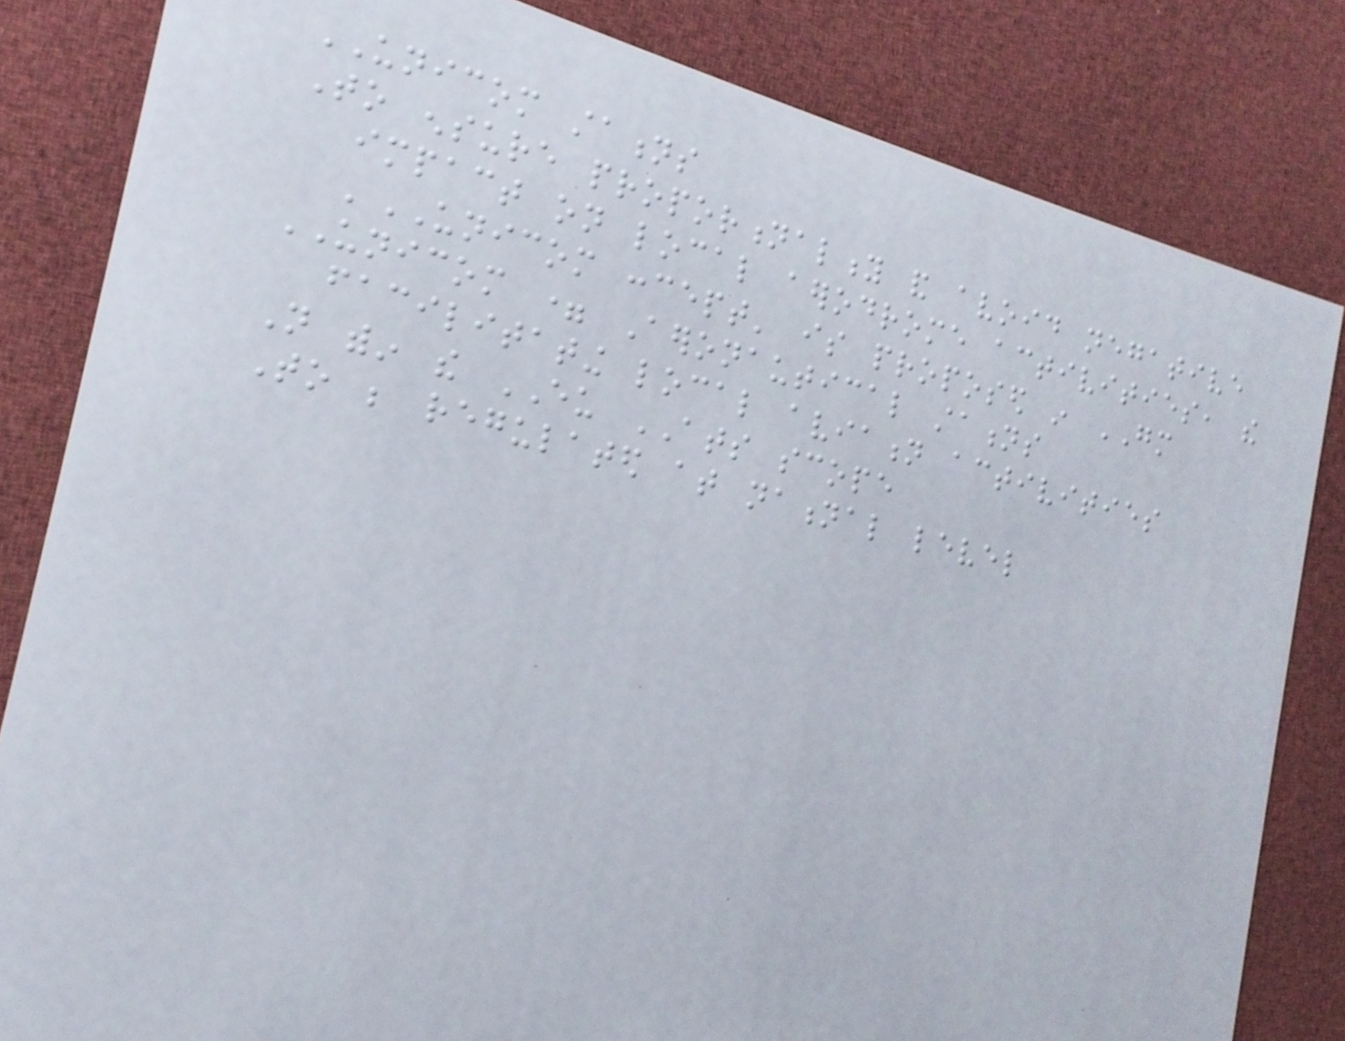UNICOM stations
To ensure proportionality and avoid negative
impact on local aerodrome activities, the
'UNICOM concept' is proposed in GM
UNICOM = Aeronautical stations
facilitating local aviation activities
Not within the EU ATS scope
To be regulated at national level
